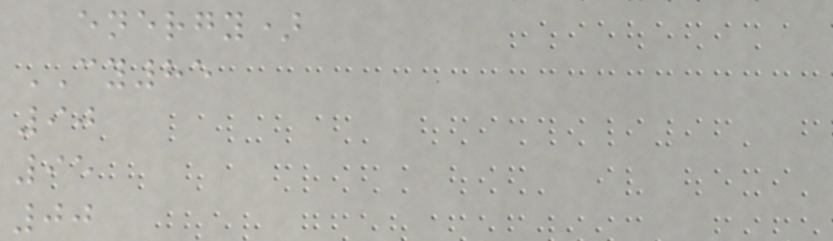energy)
CY85
90
95
00
